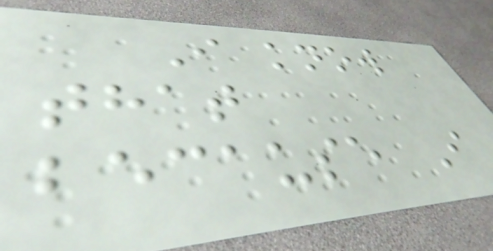I know
that
because I
